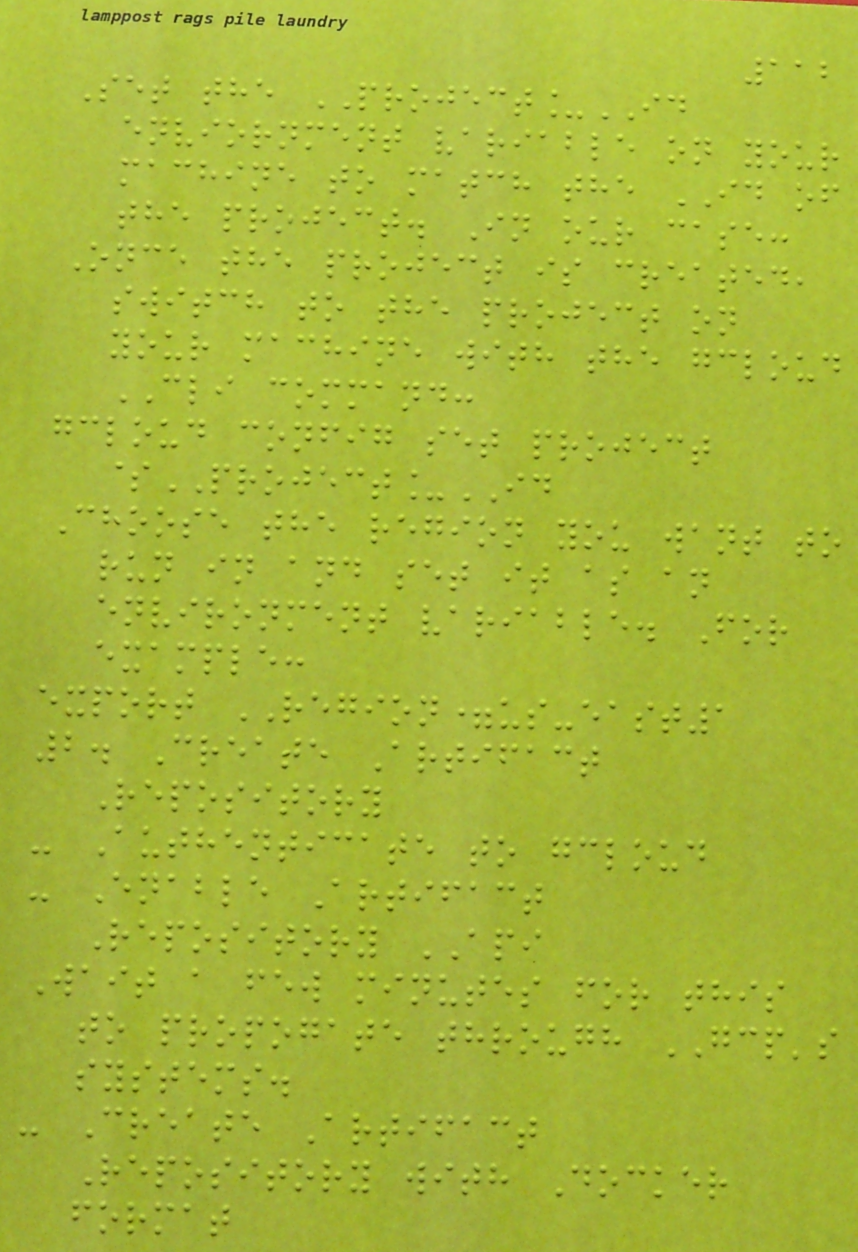112
Set the PROJECT_ID
enviornment variable on your
machine to match the ID of
the project. In our case:
Once the project is created,
switch to the project on
your machine with the gcloud
CLI command:
gcloud config set project
$PROJECT_ID
Choose the region you want to
run in and set it as an
environment variable. For
example:
export REGION=us-east1
2. Create Artifact
Repository
- Authenticate to gcloud
- Enable Artifact
Repository API
Wait a few minutes for this
to propogate through GCP's
systems.
- Create Artifact
Repository with Docker
format
